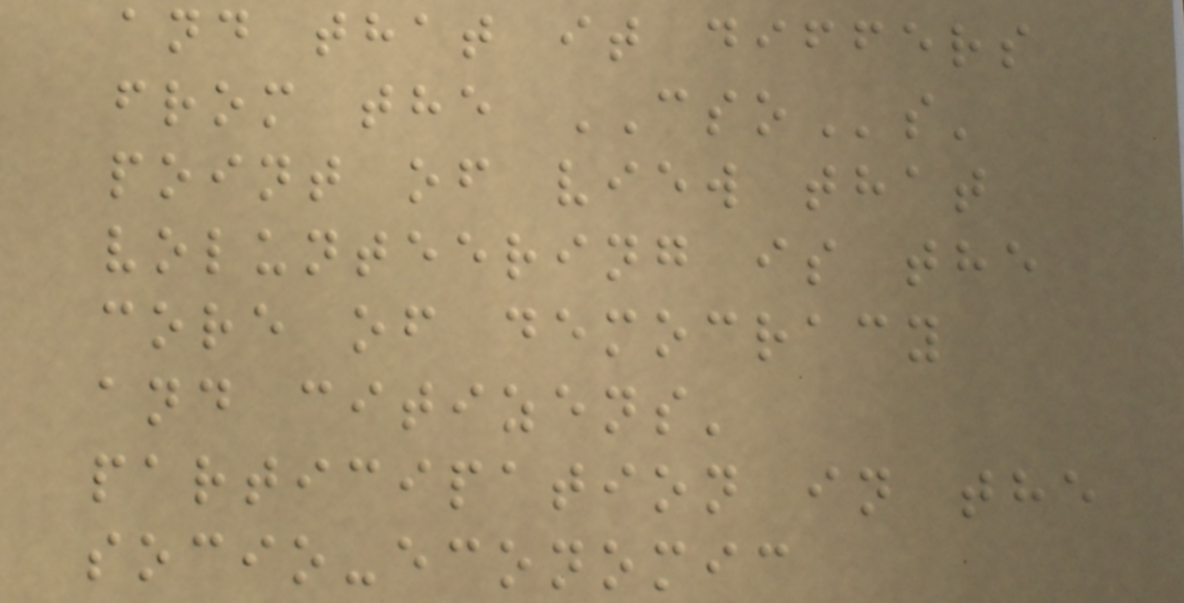and that it differs
from the CSOs'
point of view that
volunteering is the
core of democracy
and citizens'
participation in the
socio-economic
